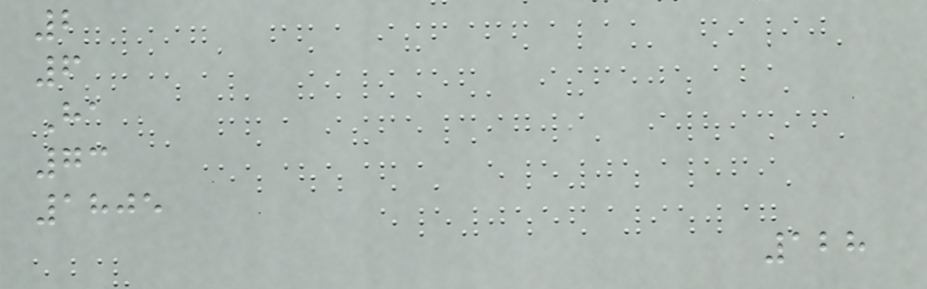2
6
Ha
73
1805
128
